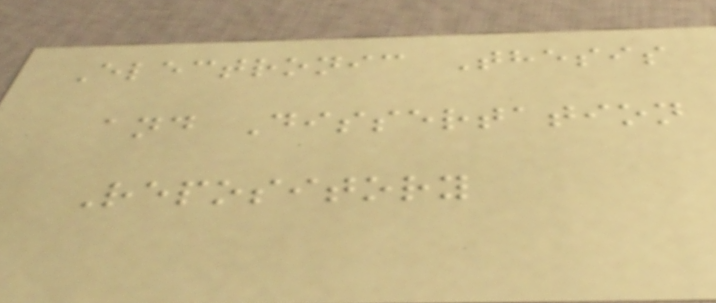Electronic Thesis
and Dissertation
Repository
